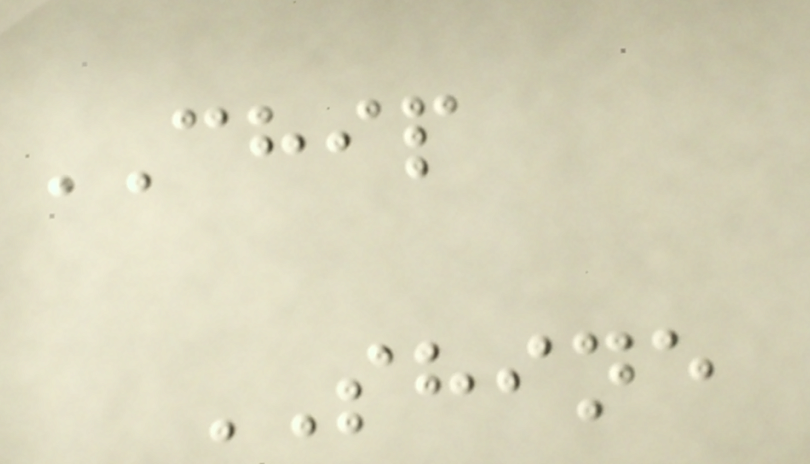CHIP
SHINE
